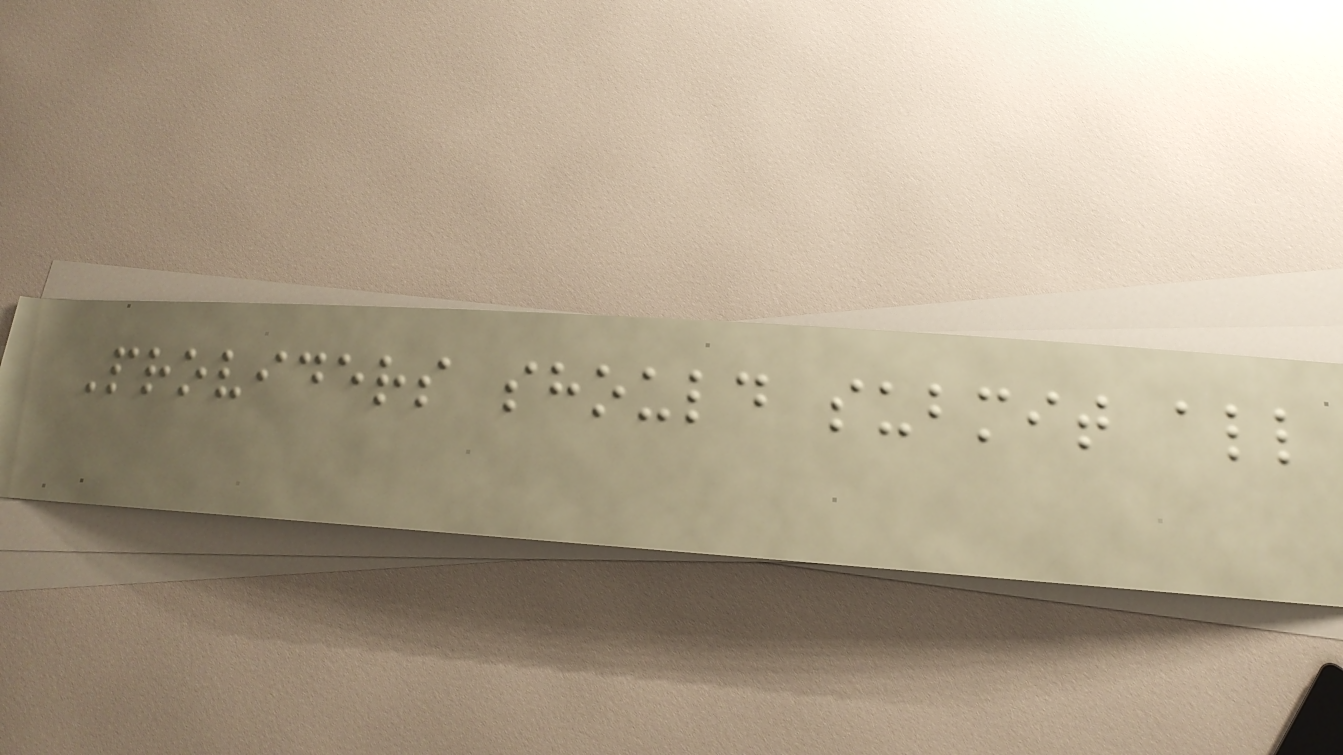Providers should submit all
